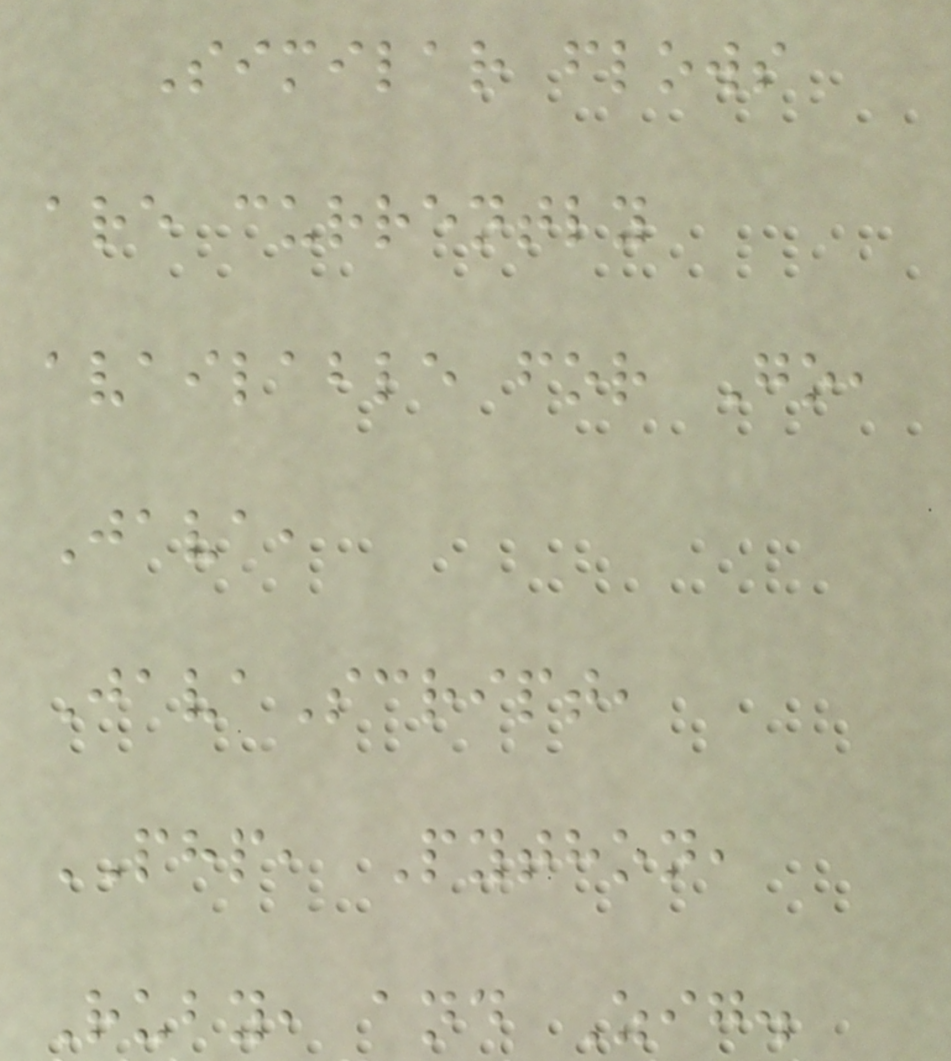Similar flows
are currently
available for Go,
Java,
JavaScript,
PHP, Python,
Ruby, and Zig.
